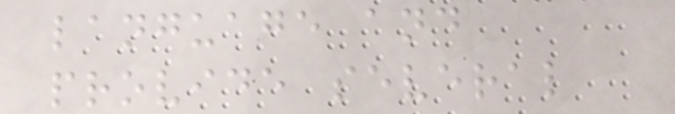language and
provide several
